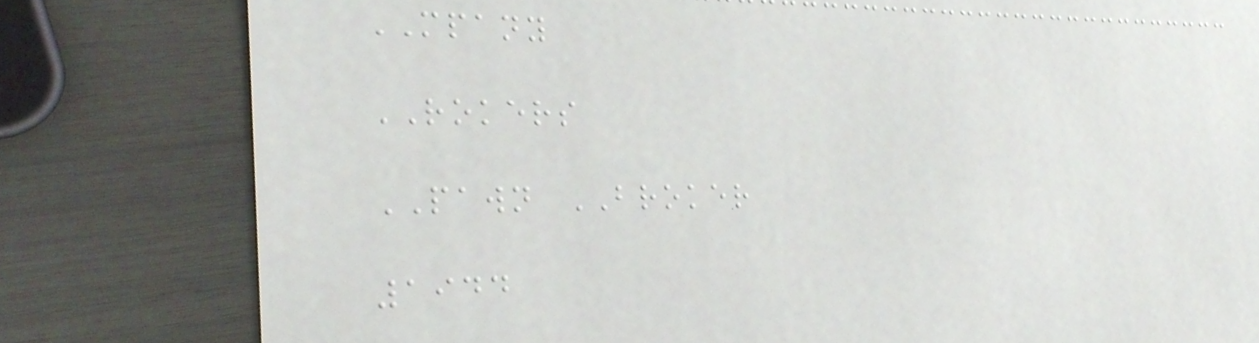MPANY
ROKERS
PAWN BROKER
1944
